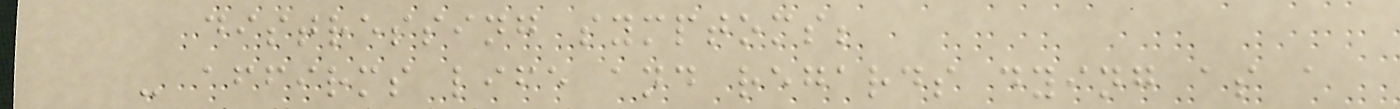distressing symptoms;
- affirms life and regards dying as a
